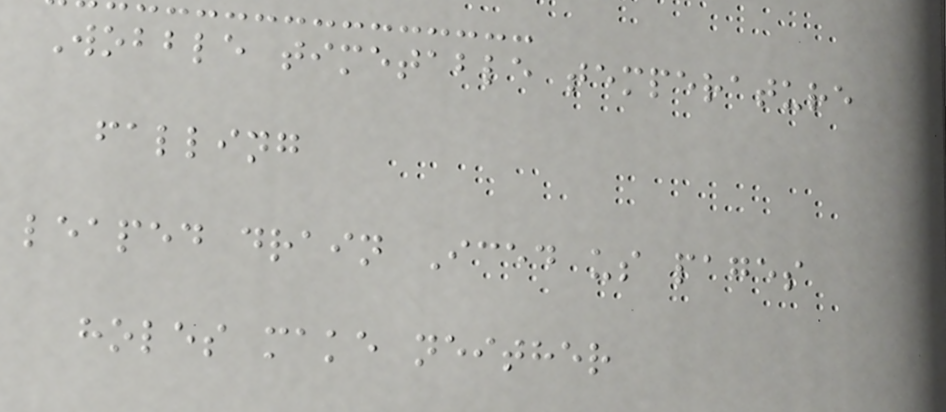Wobble timetable temperature
falling
leaped drain Iced us pages
holes make neither
